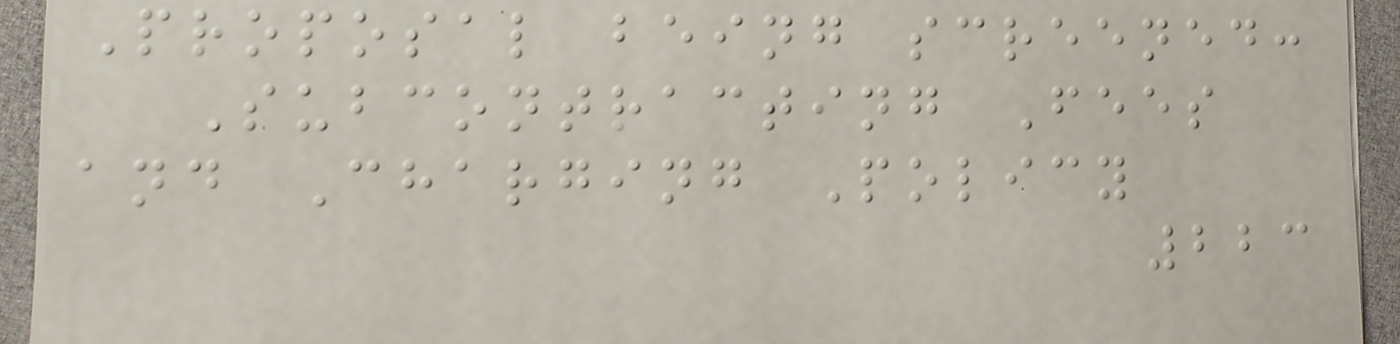Proposal being screened:
Subcontracting Fees
and Charging Policy
223
